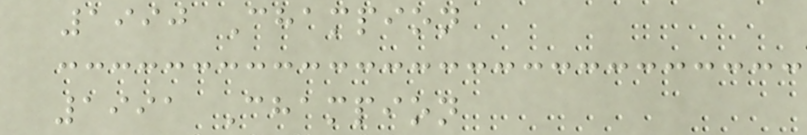1990 Champion
1991 Champion
